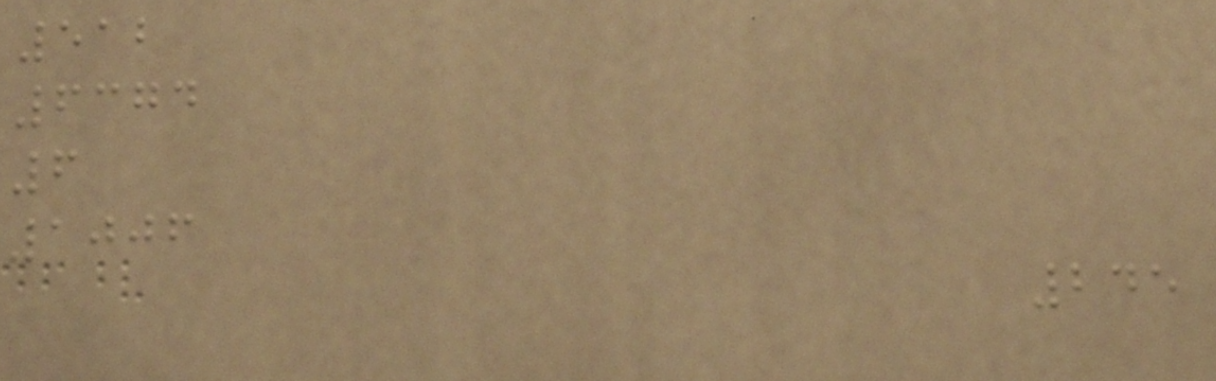512
6374
6
1006
245
